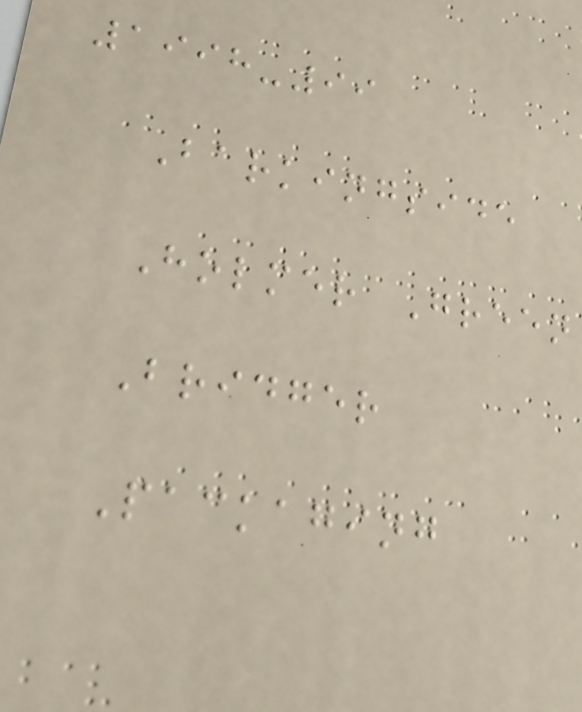1998-99
Barkingside
Holmer Green
Bridger
Packaging
